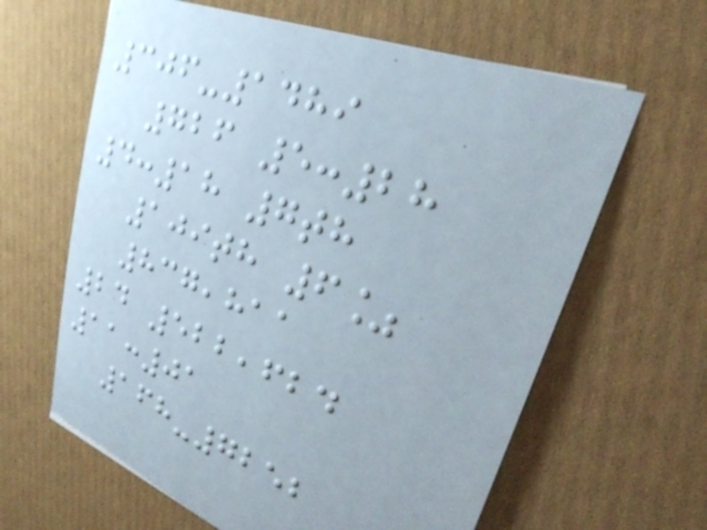306-1489
726 5:28
4:18 7th
109th 6%
837,811
24 522,624
11:01
168-7252
